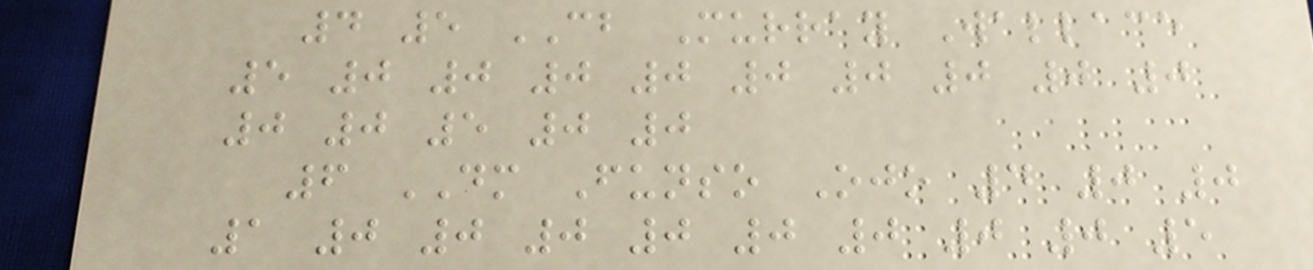4 5 CB Murray Wallace
5 0 0 0 0 0 0 0 0 0
0 0 5 0 0
6 DM Funso Ojo 4 0 0
1 0 0 0 0 0 0 0 0 5
